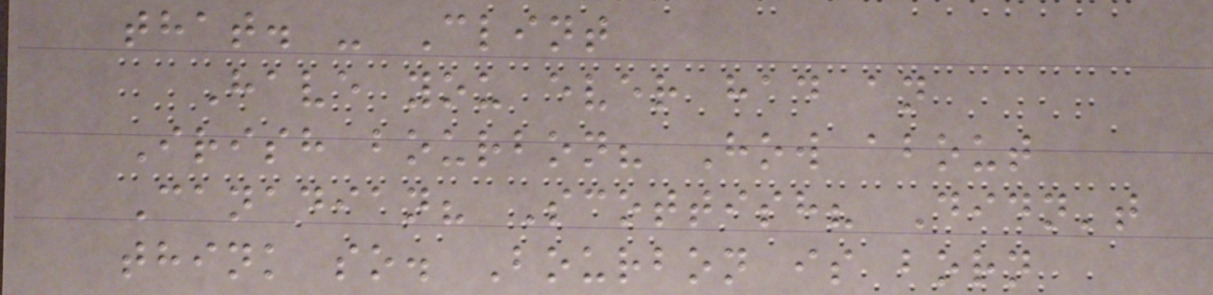that. - Clint
Have you ever had an
Irish bourbon? How about
Canadian? Scottish? Didn't
think so. Bourbon is born
